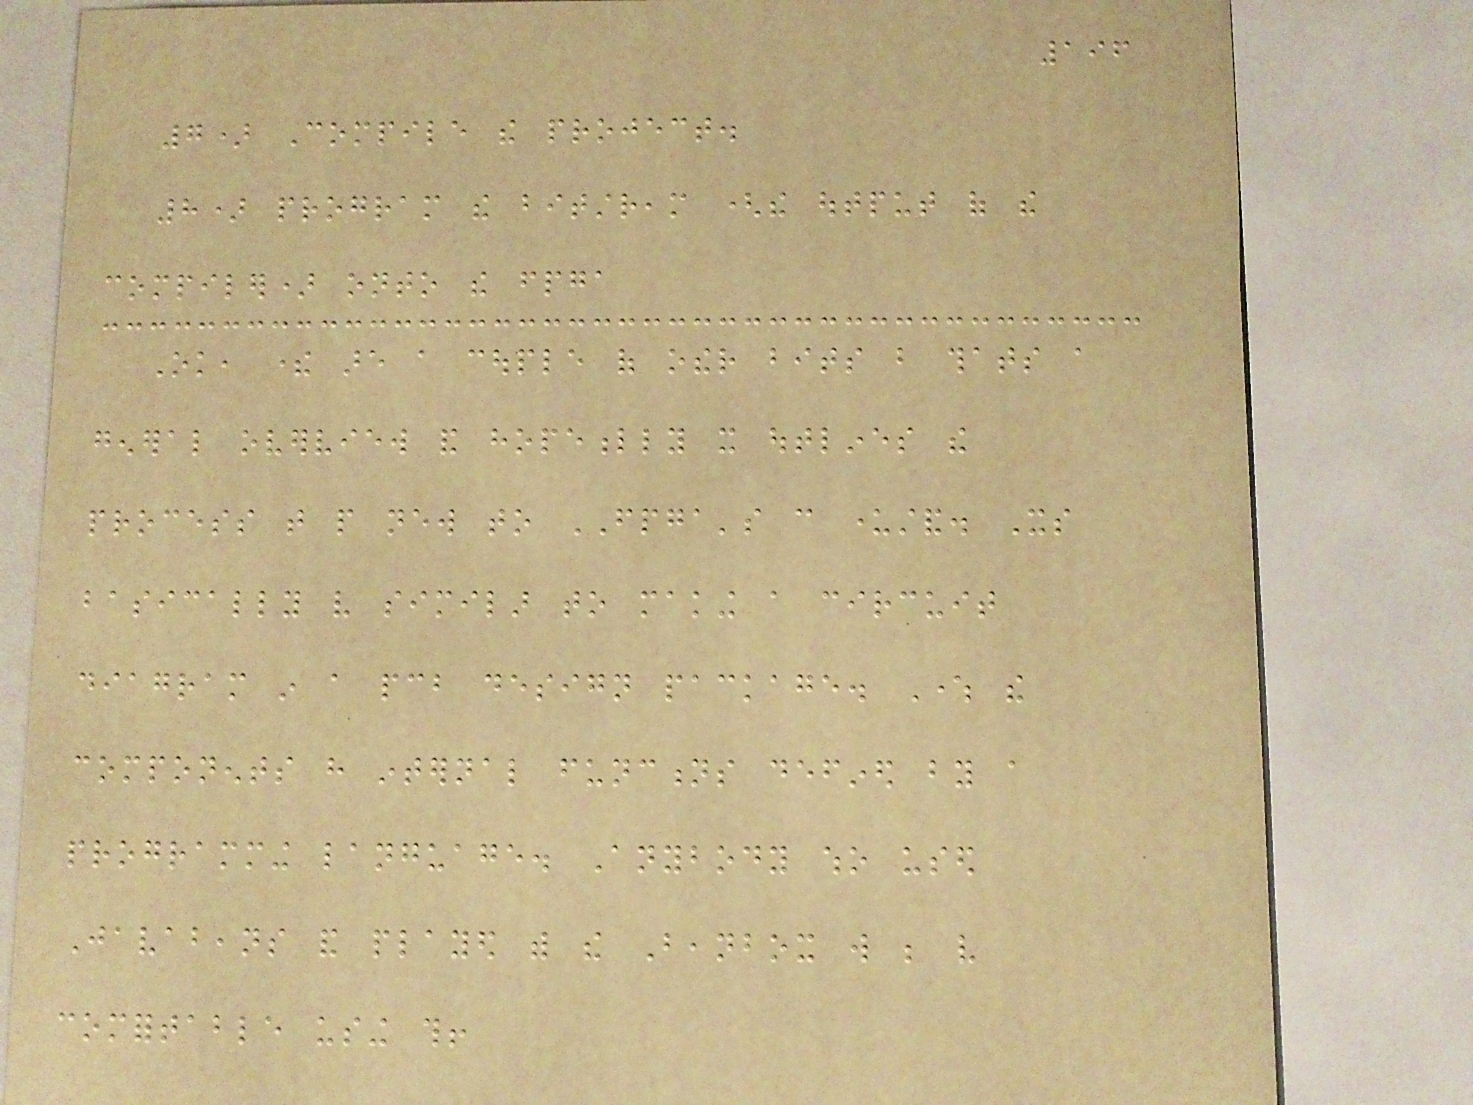196
7) Compile the project.
8) program the bitstream (the output of the
compiler) onto the fpga
Ok, there are a couple of other bits but thats a
general overview and hopefully it outlines the
process that people new to FPGA's can understand. Its
basically very similar to making a circuit
diagram in a pcb design package. Where the
components have internal functions defined by a
programming language. Anybody who used
Javabeans and played with the Beanbox will be very
comfortable using this!
